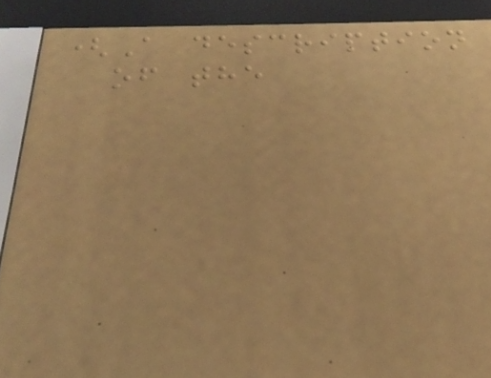(A description
of the
